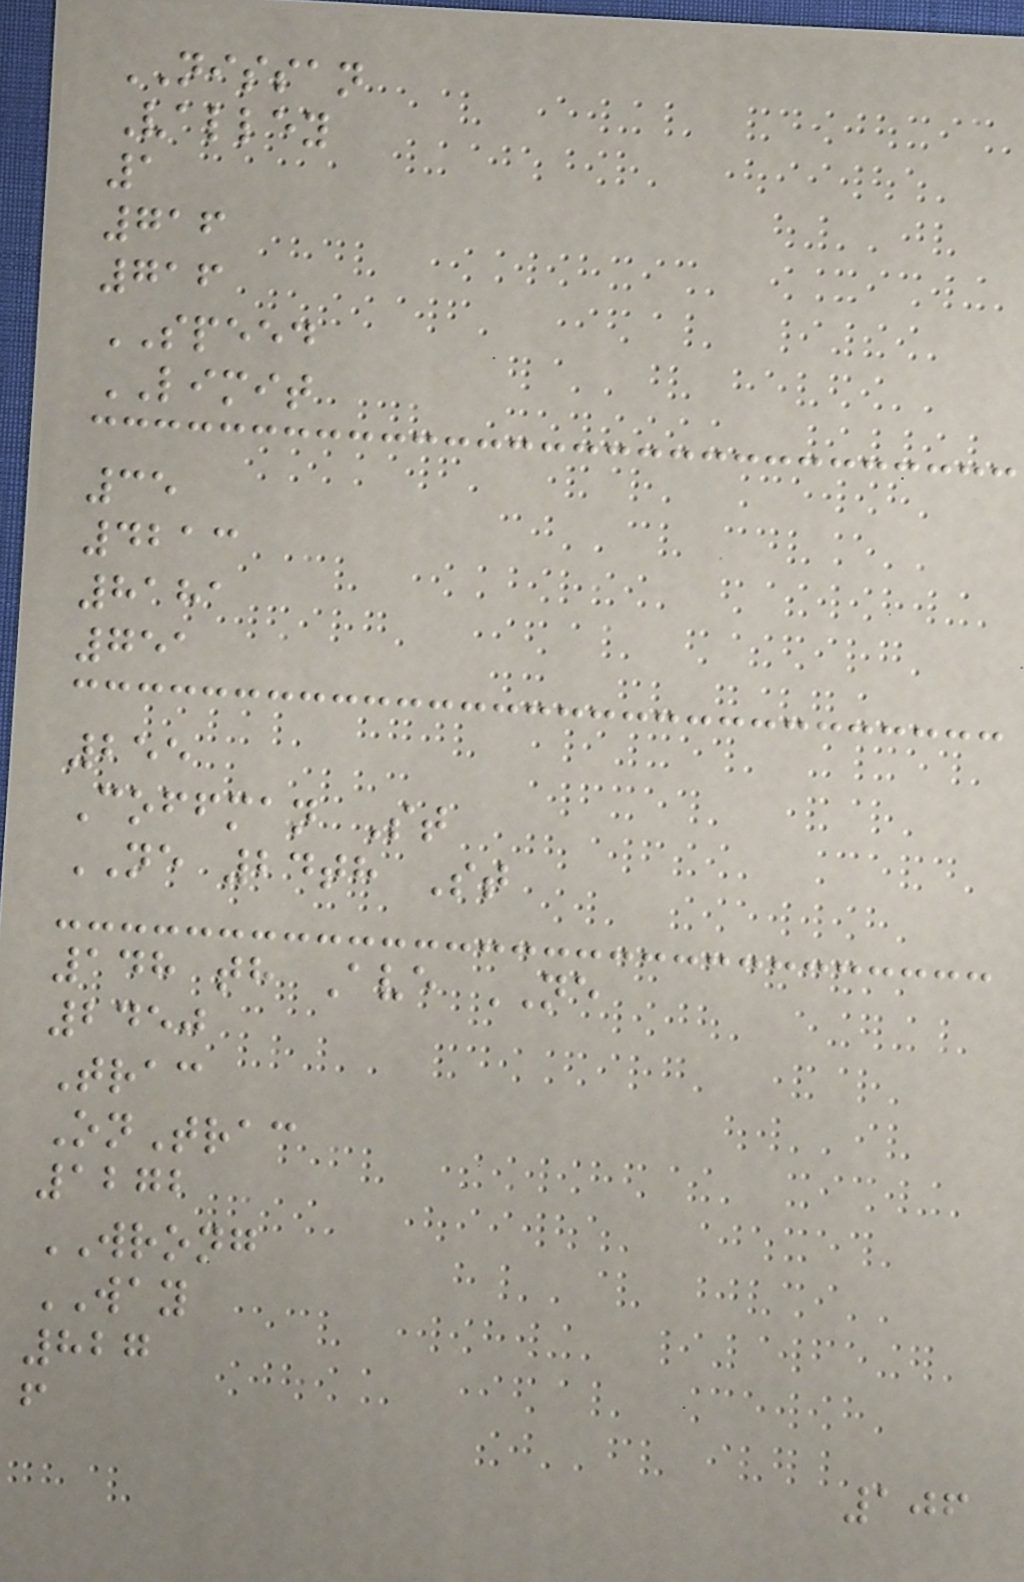NISSAN
Valley
1
716
716
SPEED
LIMIT
35
4213
8181
751
255
Coffman St
NE 24th St
148 th Ave NE
2450
Trac
OnTrac
1272
WRONG
WAY
827
f
106
